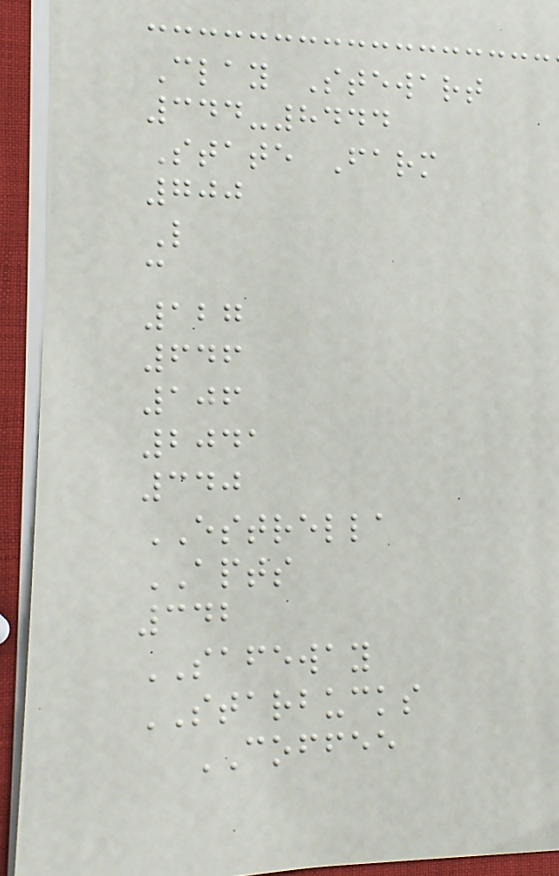Clay Stewart
344-8444
State Farm
700
L
c
127
646
106
2041
340
ESTRELLA
APTS
342
SAFEWAY
STARBUCKS
COFFEE
